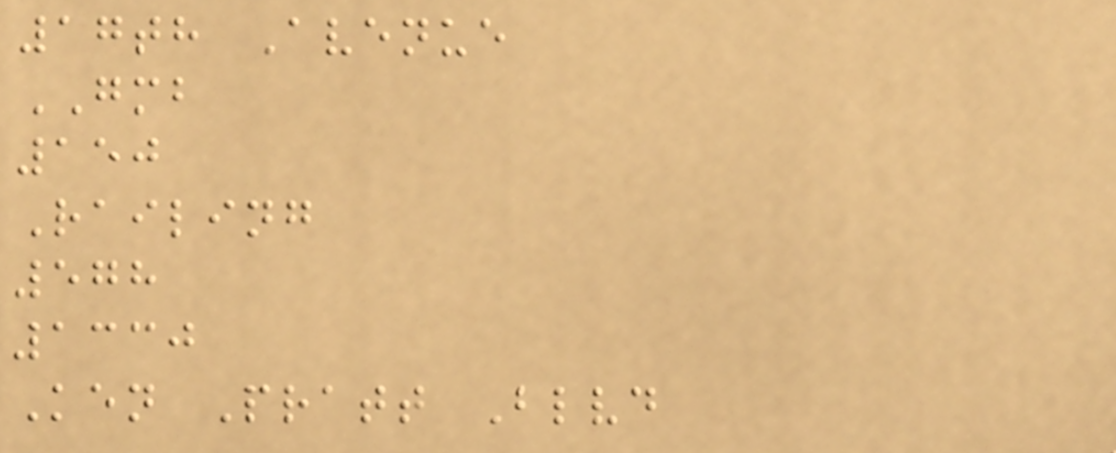17th Avenue
GMB
150
Railing
578
1330
Ken Pratt Blvd
